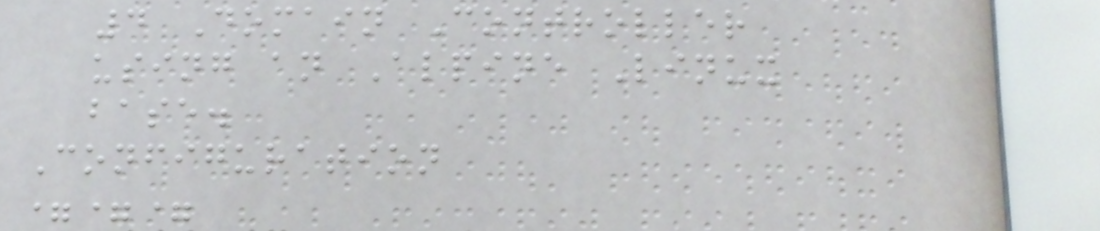4 Domain Controller
using an Alpine Linux
base.
Configuration
===
